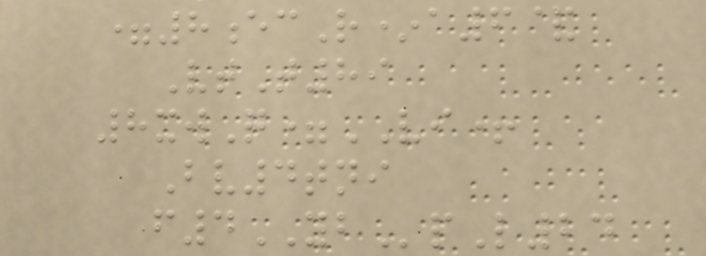=8ecR*a6&
VtT89
8xwQ=VI+
Bv4tni
f4YBpL24
